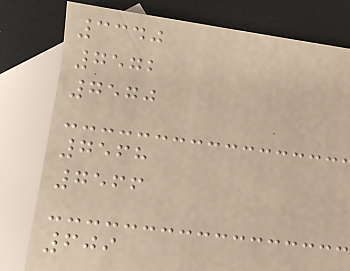3340
7572
7570
7568
7566
609
